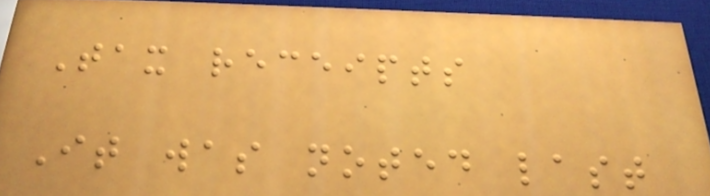Tax receipts
It was noted last
